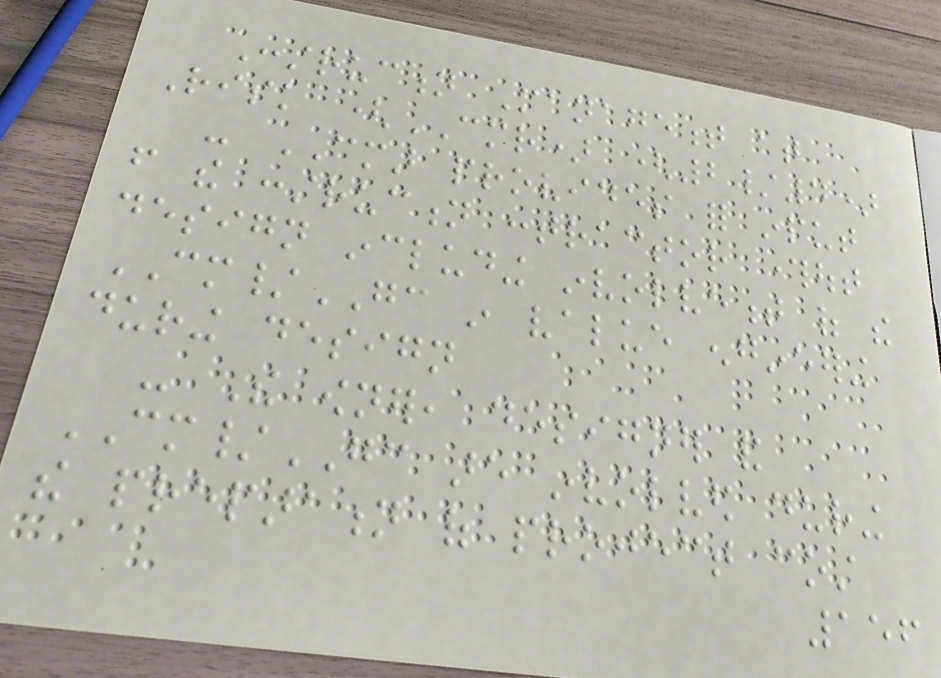Construction Management at
Risk (CMR) (2/4)
- CMAR provides for input
from the construction contractor throughout
design including involvement of the
CM/GC in value engineering
during design
- The owner, designer and
CM/GC are involved during
the preparation of project cost
156
